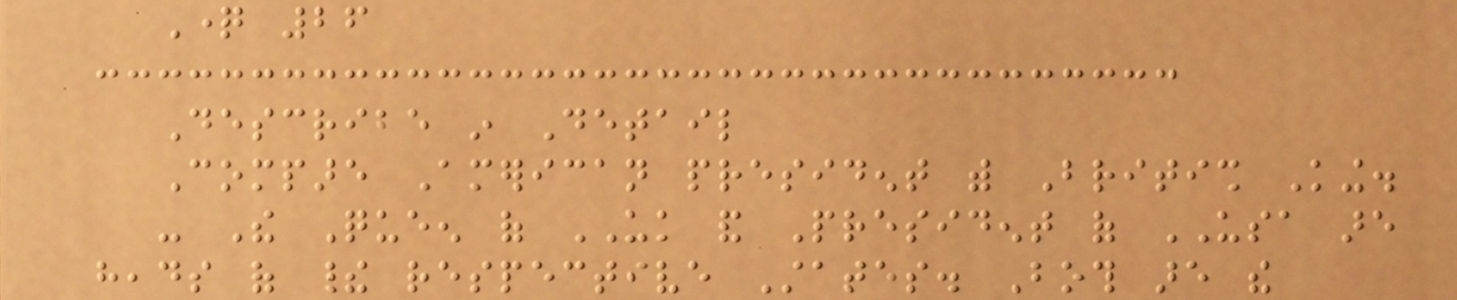Question 26
Describe in Detail
Compare American president with British King.
- The Queen of UK and President of USA are
heads of their respective States. Both are the
